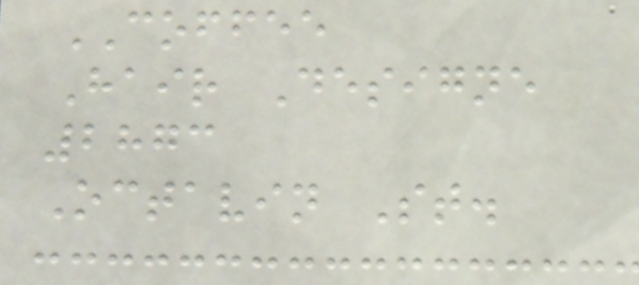COFFEE
Hair Designe
2873
Octavin St.
